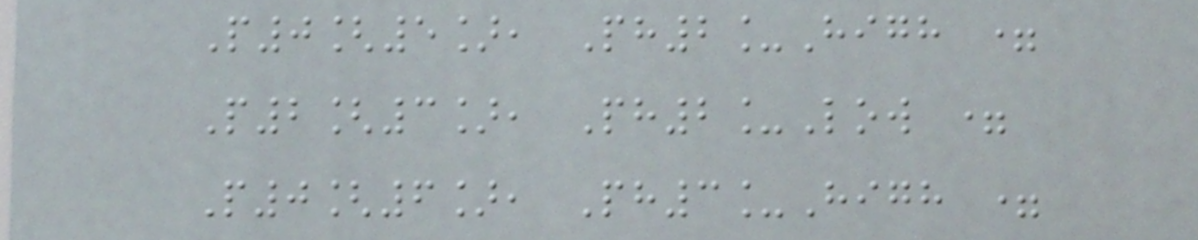P0[5], Ph2_High =
P2[3], Ph2_Low =
P0[6], Ph3_High =
